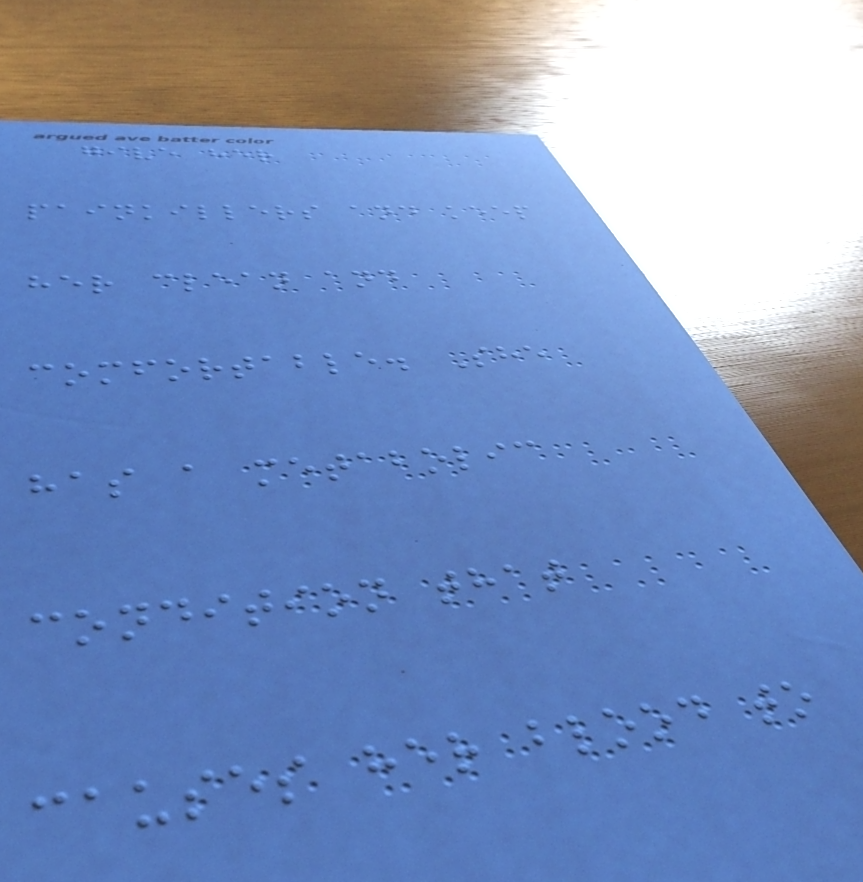give her
painkillers and keep
her clean and
comfortable. She
has a metabolic
condition that
causes her blood to
